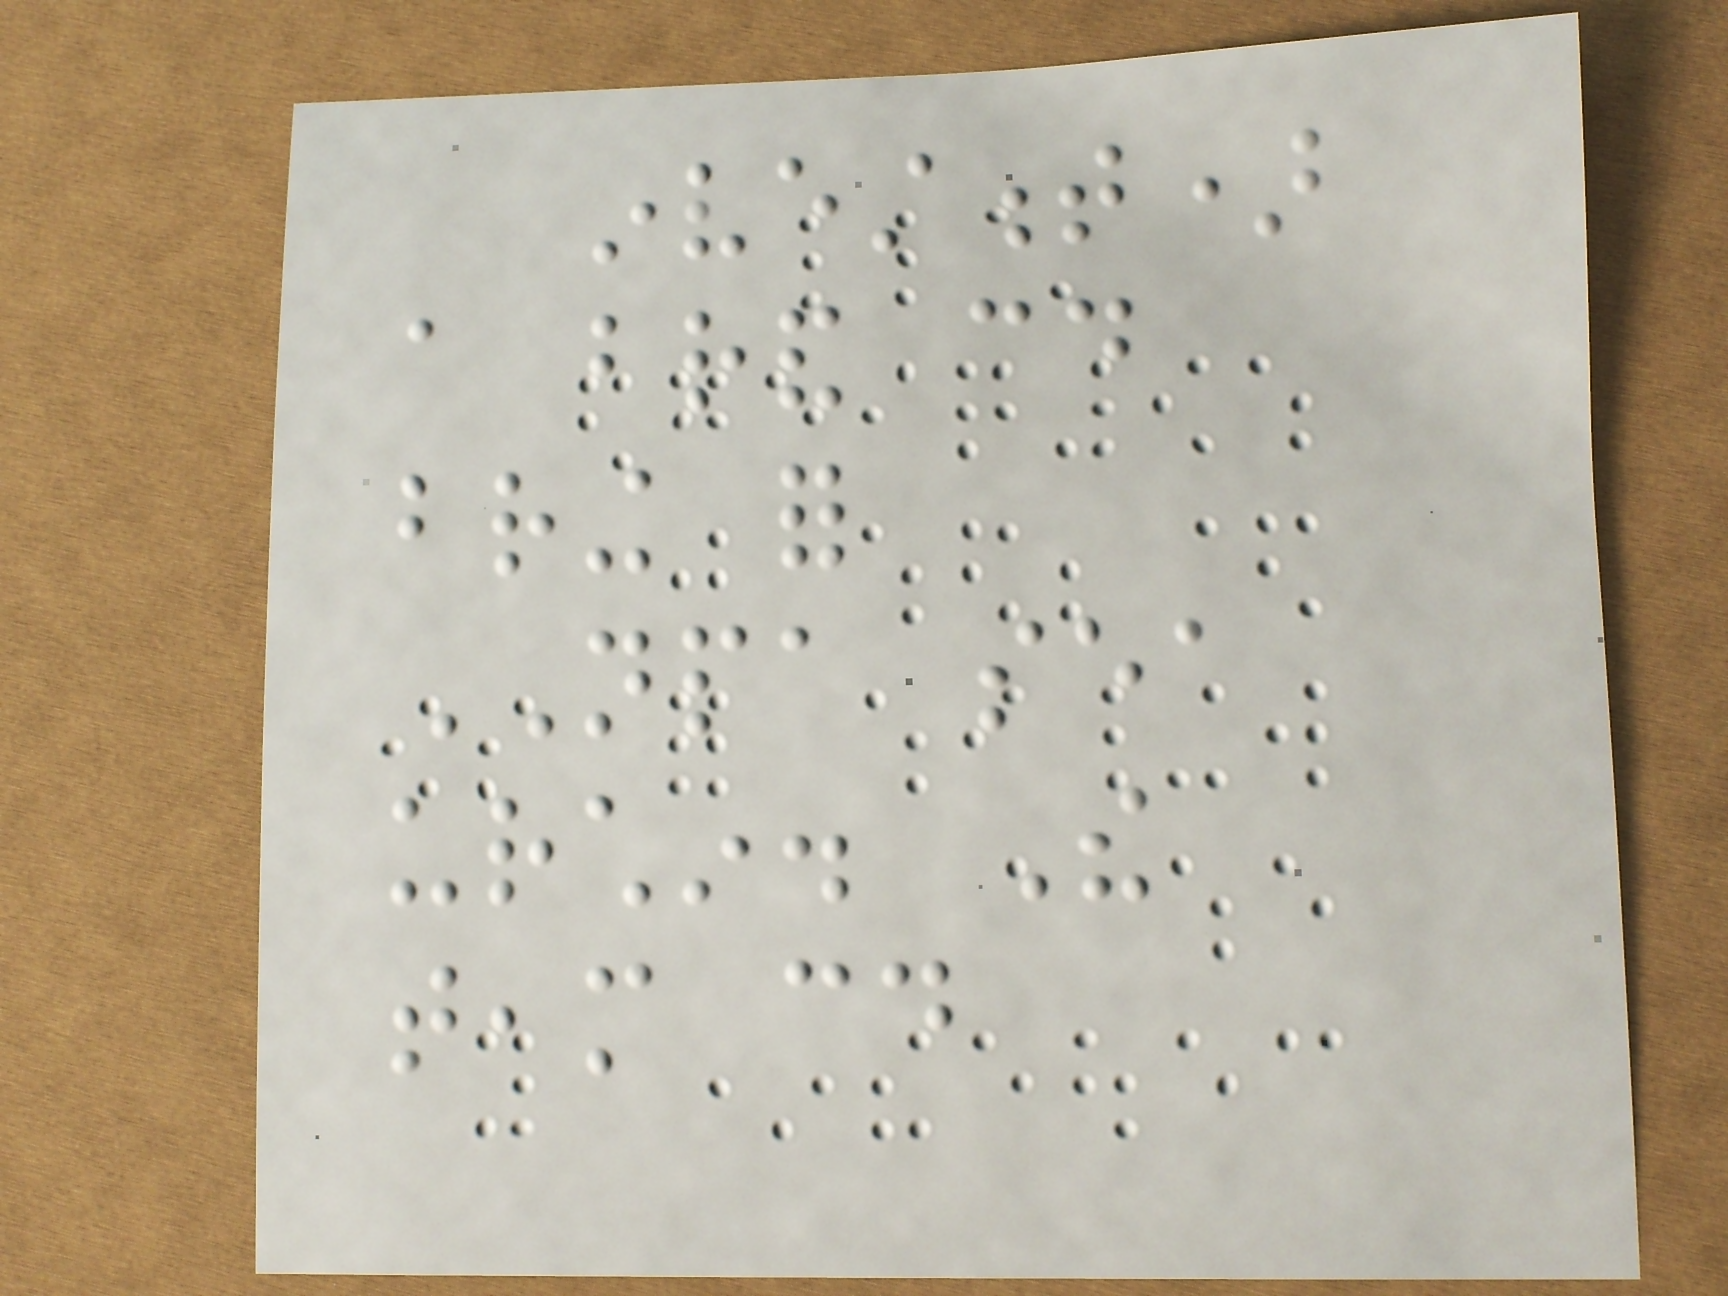investment)
a brand could
bring for
NPA sea
urchin. The
team could
